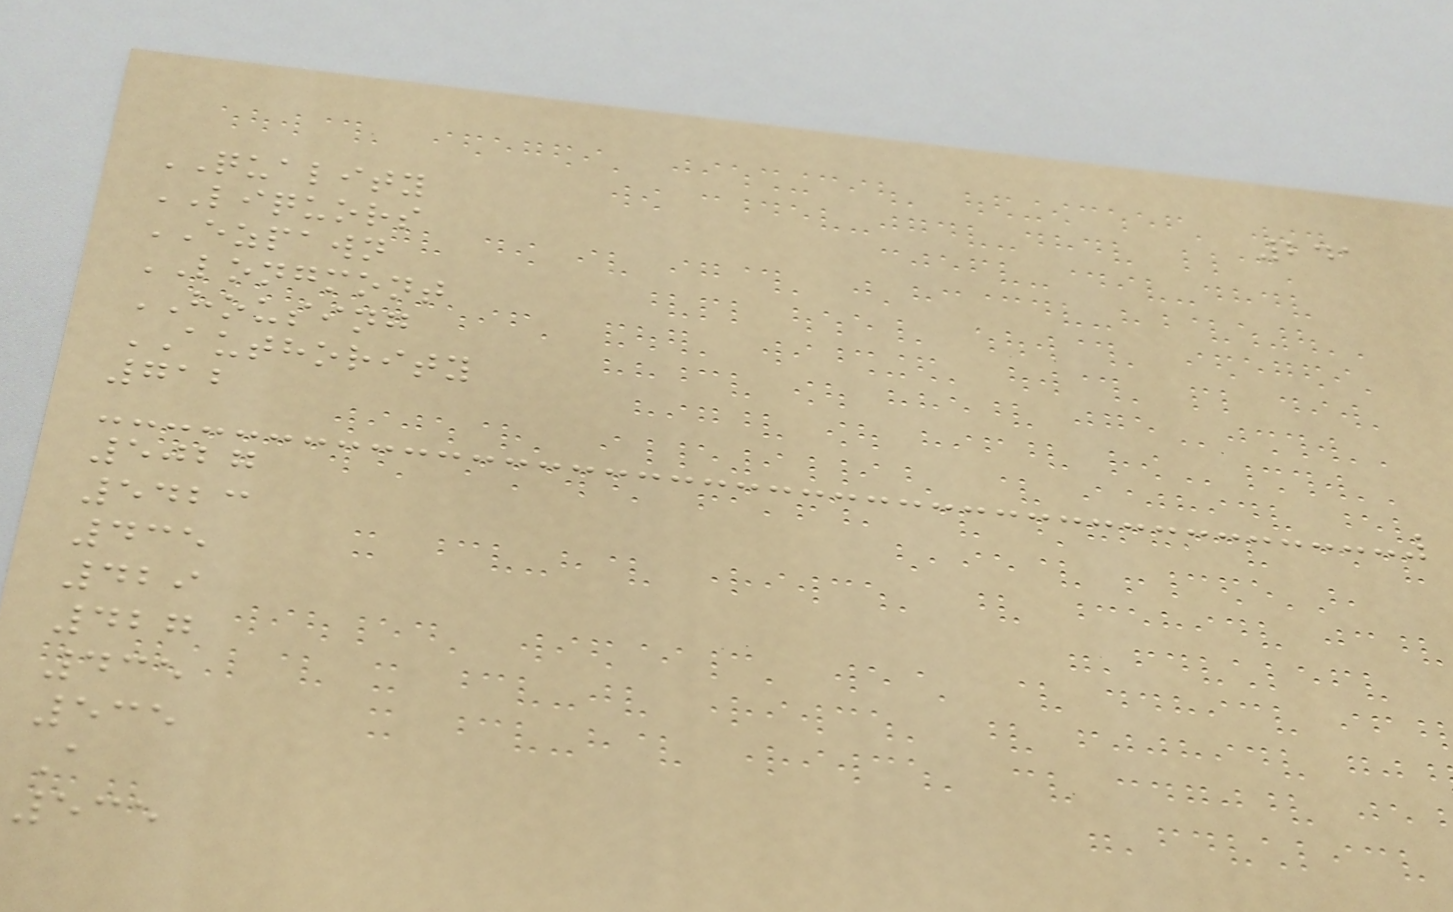241
QUALITY
LIQUORS
EZPAWN
LONGMONT
HOUSING
AUTHORITY
712
5027
5423
435
429
427
435
535
A
535
